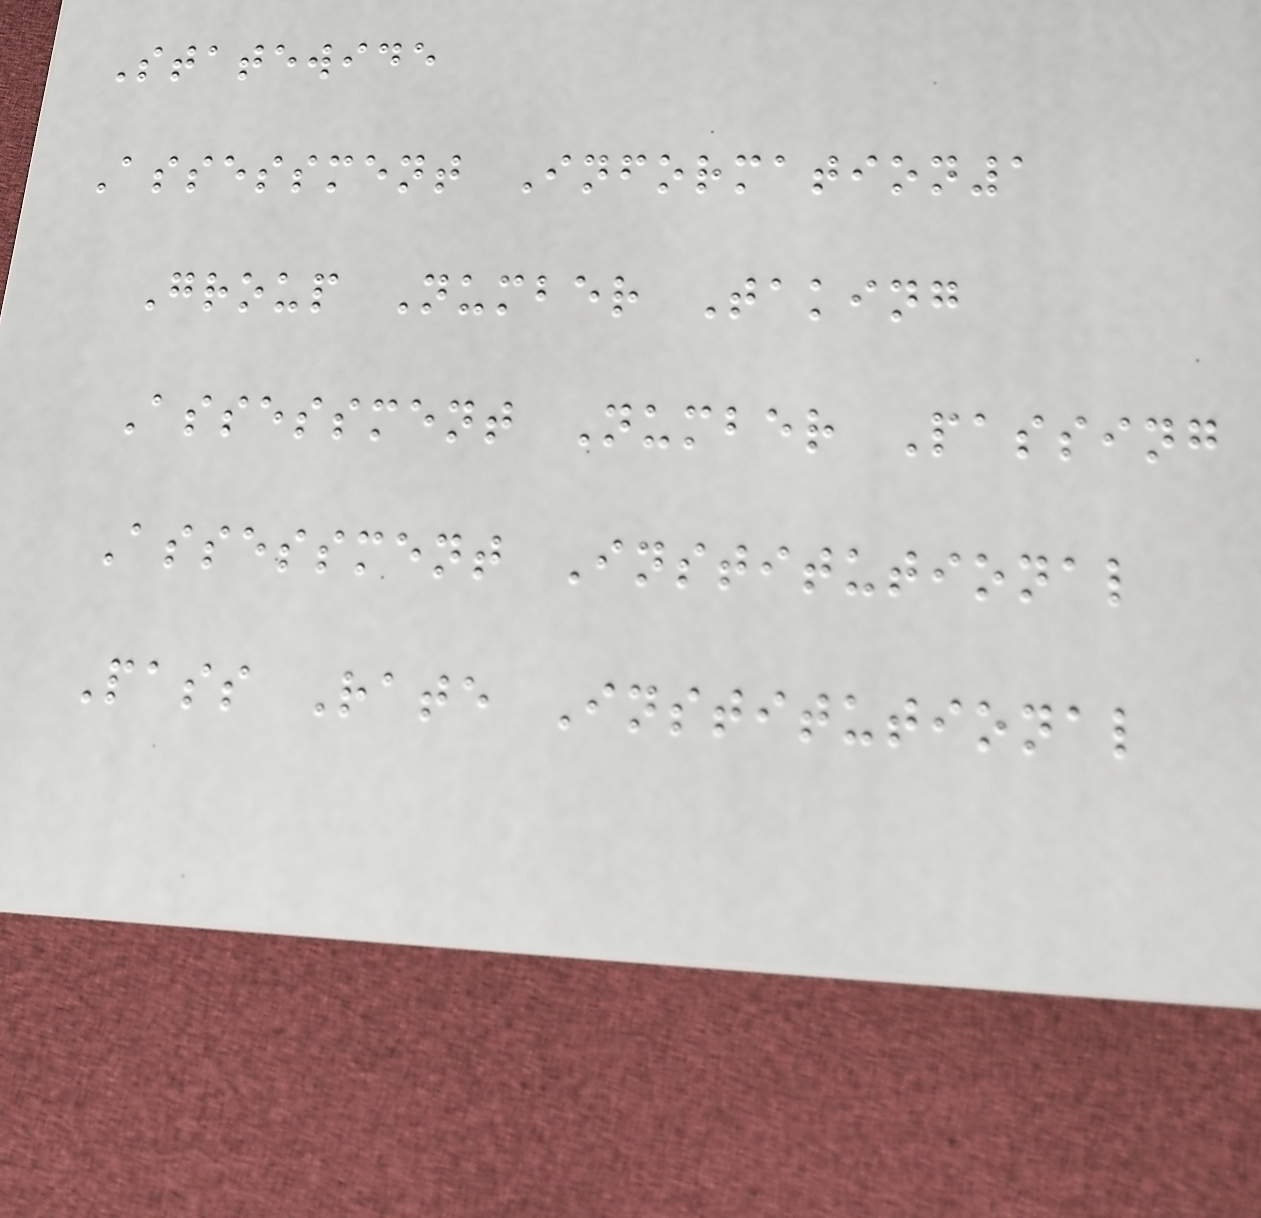Statewide
Assessment Information1
Group Number Taking
Assessment Number Passing
Assessment Institutional
Pass Rate Institutional
